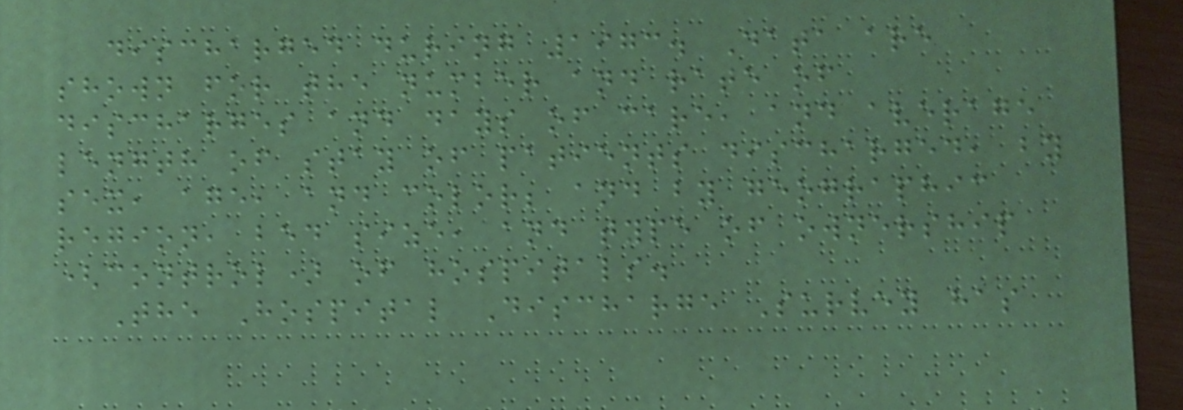discharged during 1973. Data are
shown for the number and rate of
discharges and days of care, and average
length of stay of patients discharged, by
sex, age, and color; and by geographic
region, bed size, and type of ownership
(control) of hospitals.
The Hospital Discharge Survey has
